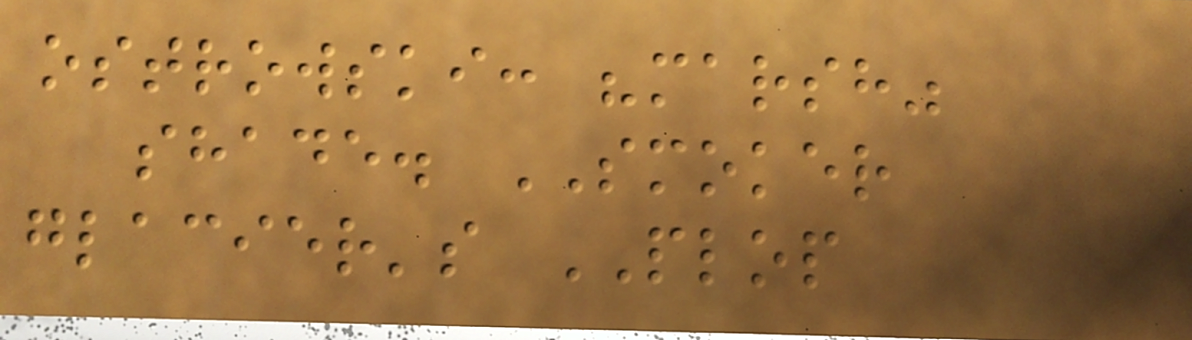ostrowski: "marsh"
shade. SMOKER
glacier's PLOP
